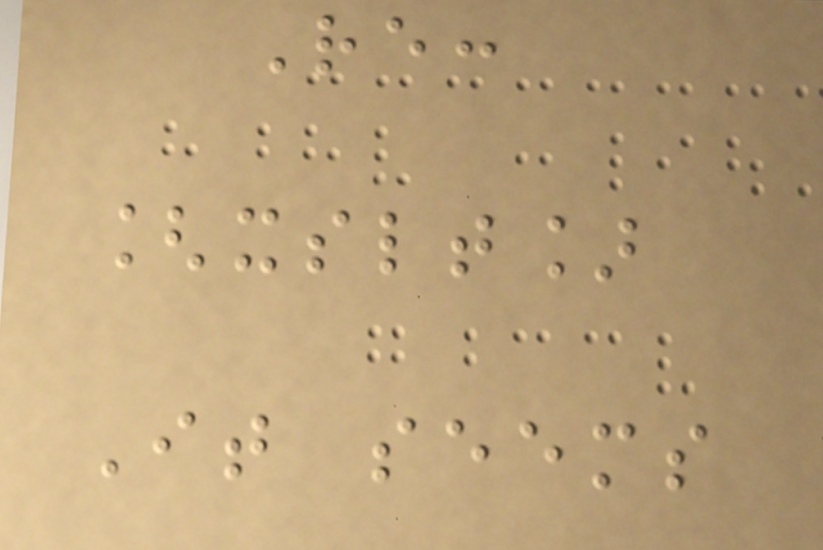Re:
[xslt]
It seems
